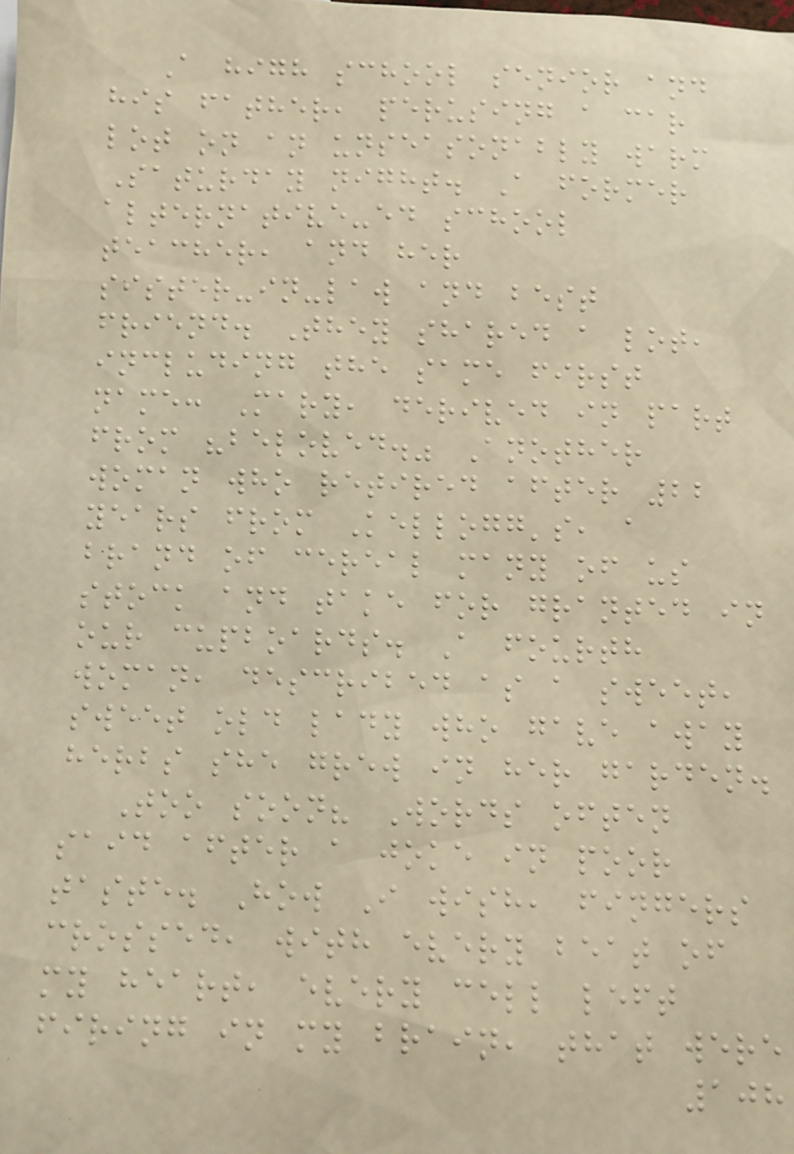A high school senior and
his father, perusing a car
lot on an unseasonably warm
Saturday night. A former
alternative-ed school
teacher, and her
sister-in-law and best
friend. They shared a lot,
including the same first
name: Mary, derived in part
from "beloved." Another
woman who retired after 22
years from Kellogg's, a
brand of cereal many of us
stock and take for granted in
our cupboards. A fourth
woman, described as a sweet,
sweet old lady who gave away
herbs she grew in her garden.
Too soon? Words often
said after a joke in poor
taste. How I wish, fingers
crossed, with every beat of
my heart, every cell left
firing in my brain, that were
108
